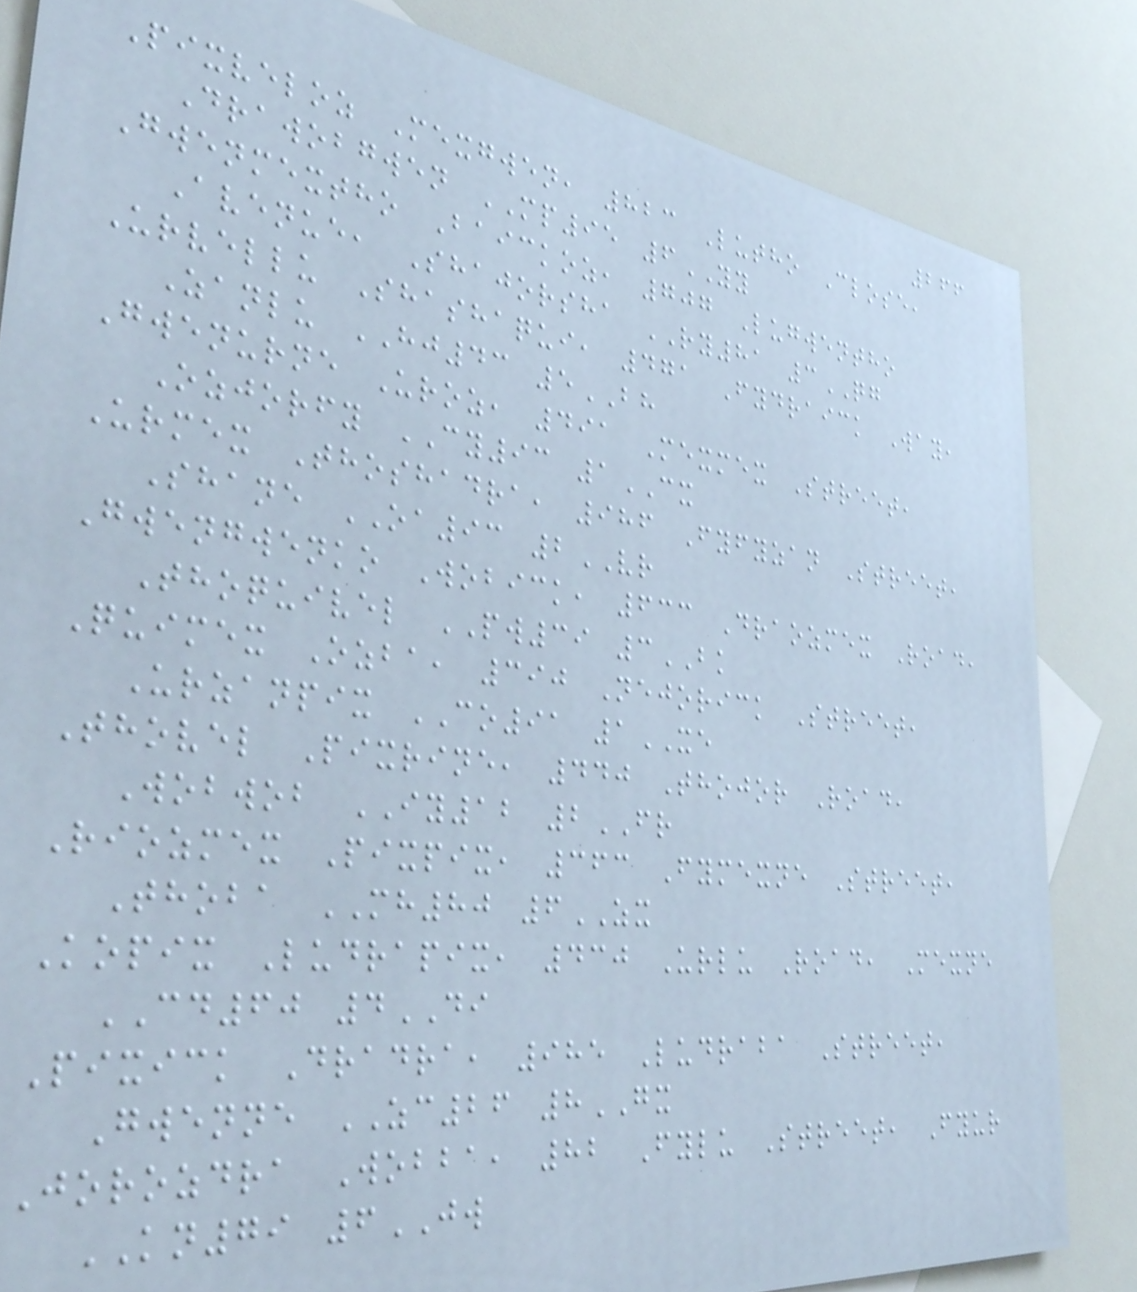266
Pixveloz Mexgwen, 823 Lutho Close,
Drawobgwen MP95 6YY
Gwenmextho Baickoz, 707 Lugwentho
Avenue, Shajorsha RY81 3QG
Urvellu Shashaqui, 471 Fydraick Way,
Zanlu HJ43 5BH
Gwenurne Uroz, 491 Mexmex Street,
Ozjorfy CY93 1CX
Urmex Thoshadra, 986 Fyfyzan Street,
Shane OA93 2VR
Gwengwenko Wobick, 633 Draozmex Road,
Thoquivel PW39 3BK
Quimex Ozba, 390 Nejorick Street,
Urzanpix CO91 1XE
Thovel Pixrine, 440 Thojor Road,
Wobwob IY12 2FR
Riozmex Pixpix, 363 Fymexne Street,
Thoba MH80 6ZX
Kopix Ludrapix, 430 Urlu Road, Mexne
CD60 4DI
Pixick Dradra, 985 Ludraba Street,
Gwenne ZC26 8GX
Jorozdra Wobba, 82 Fylu Street, Fyur
KN79 6JW
